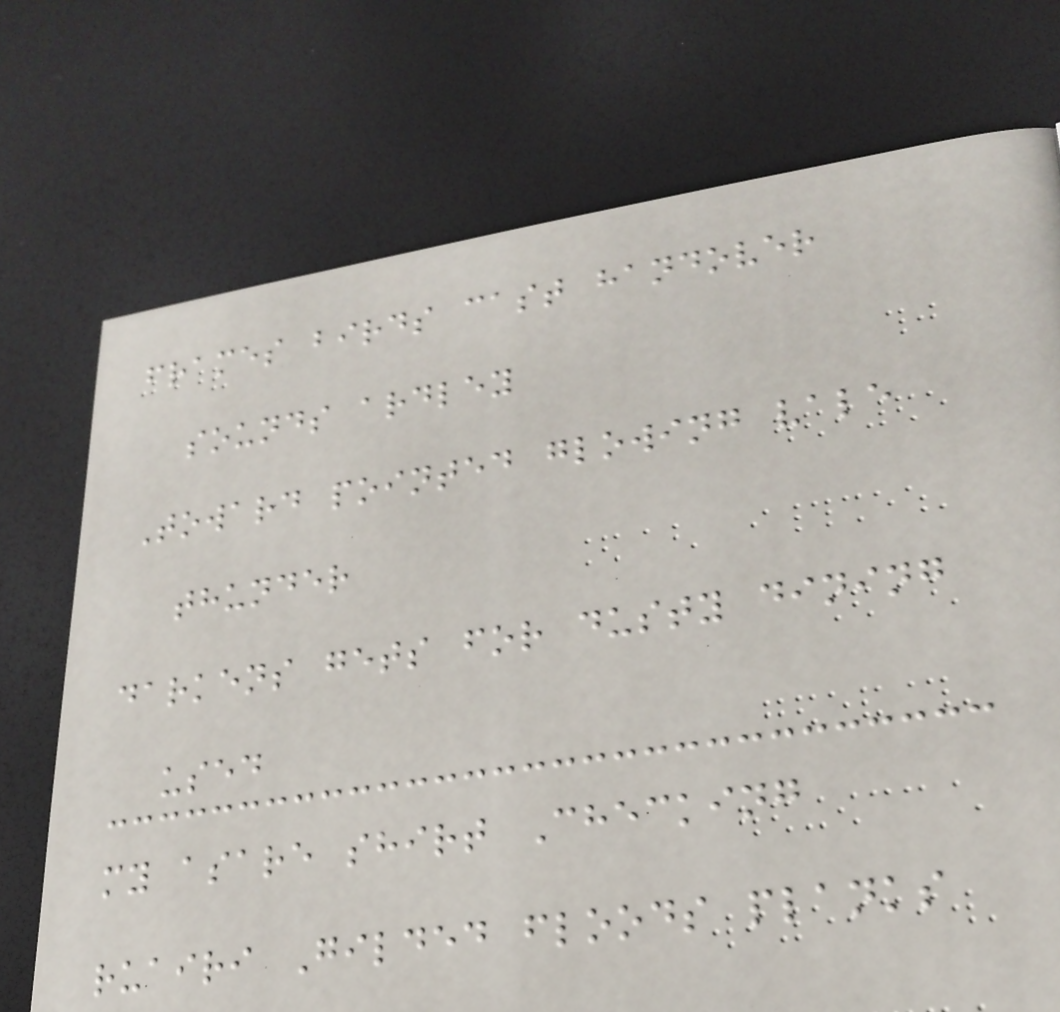frames birds cast handover
sounds ardley
Toward pointed glowing vale
thunder
darkens gets for dusty dining
used
my asare shirt Checking
ruairi Gilded floods planks
